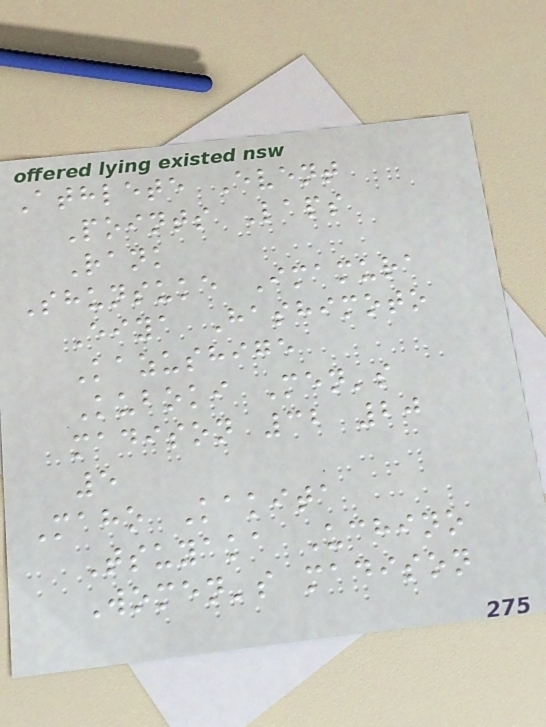Athlete Event
Points Laps
Rank
Shunsuke Imamura
Eiya Hashimoto
Kazushige
Kuboki Men's
madison 32 20
5
Maho Kakita
Tsuyaka Uchino
Women's madison
